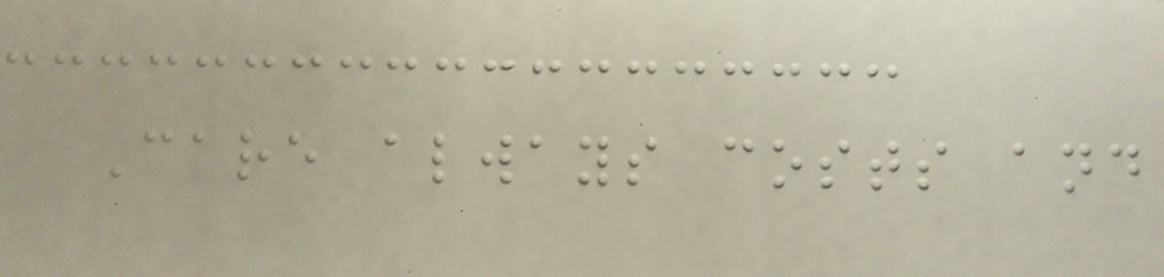Care always costs and
